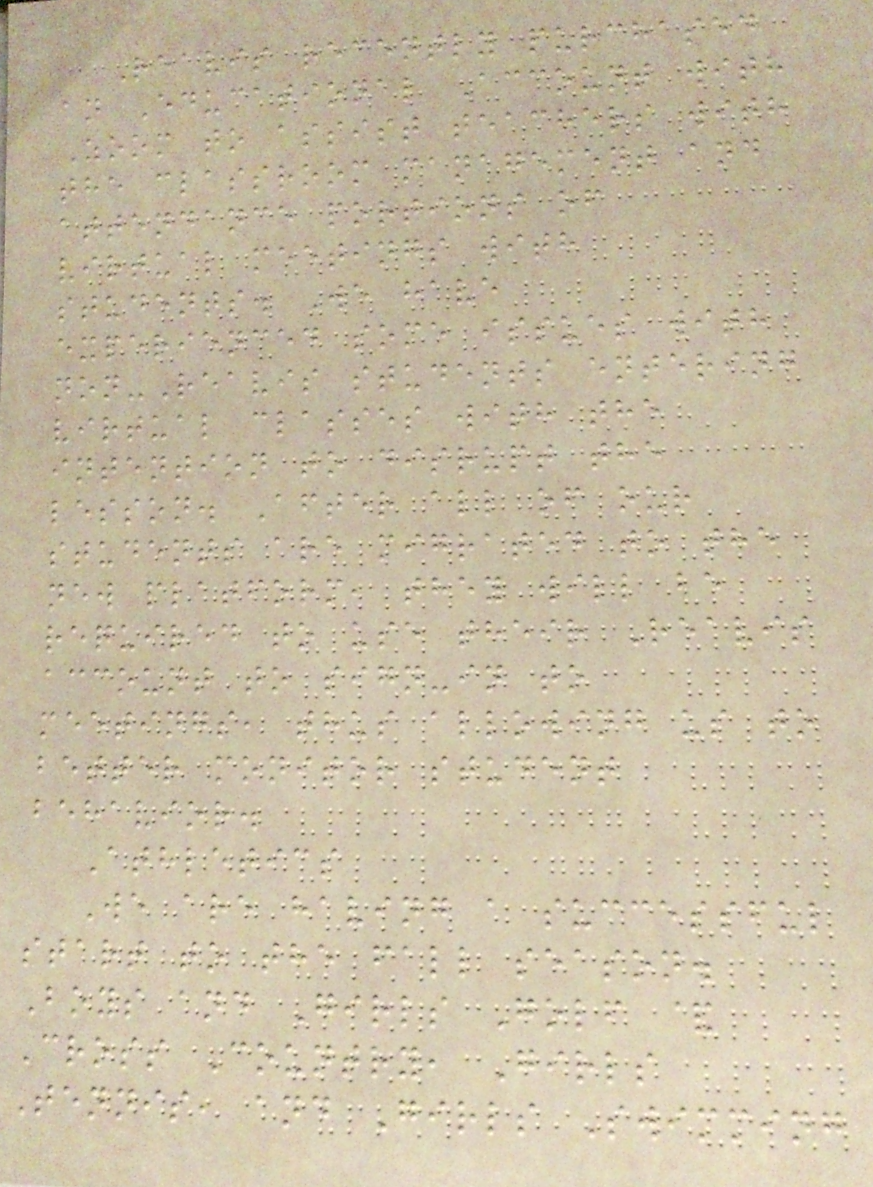Reavis recently purchased
an Educational Account with
Zoom to assist teachers with
the classroom management and
attendance portions of
virtual meetings with
students. We have
experienced some issues with
non-Reavis students entering
virtual classes with the
intention to disrupt the
lesson. After all of our
students are migrated to the
new platform, they will be
required to use their Reavis
account to sign-in to
meetings, thus allowing us to
better monitor student
behavior.
Athletics
We are having a successful
start to the fall season.
Boys and Girls Golf &
Cross Country, Girls
Tennis, and Girls Swimming
